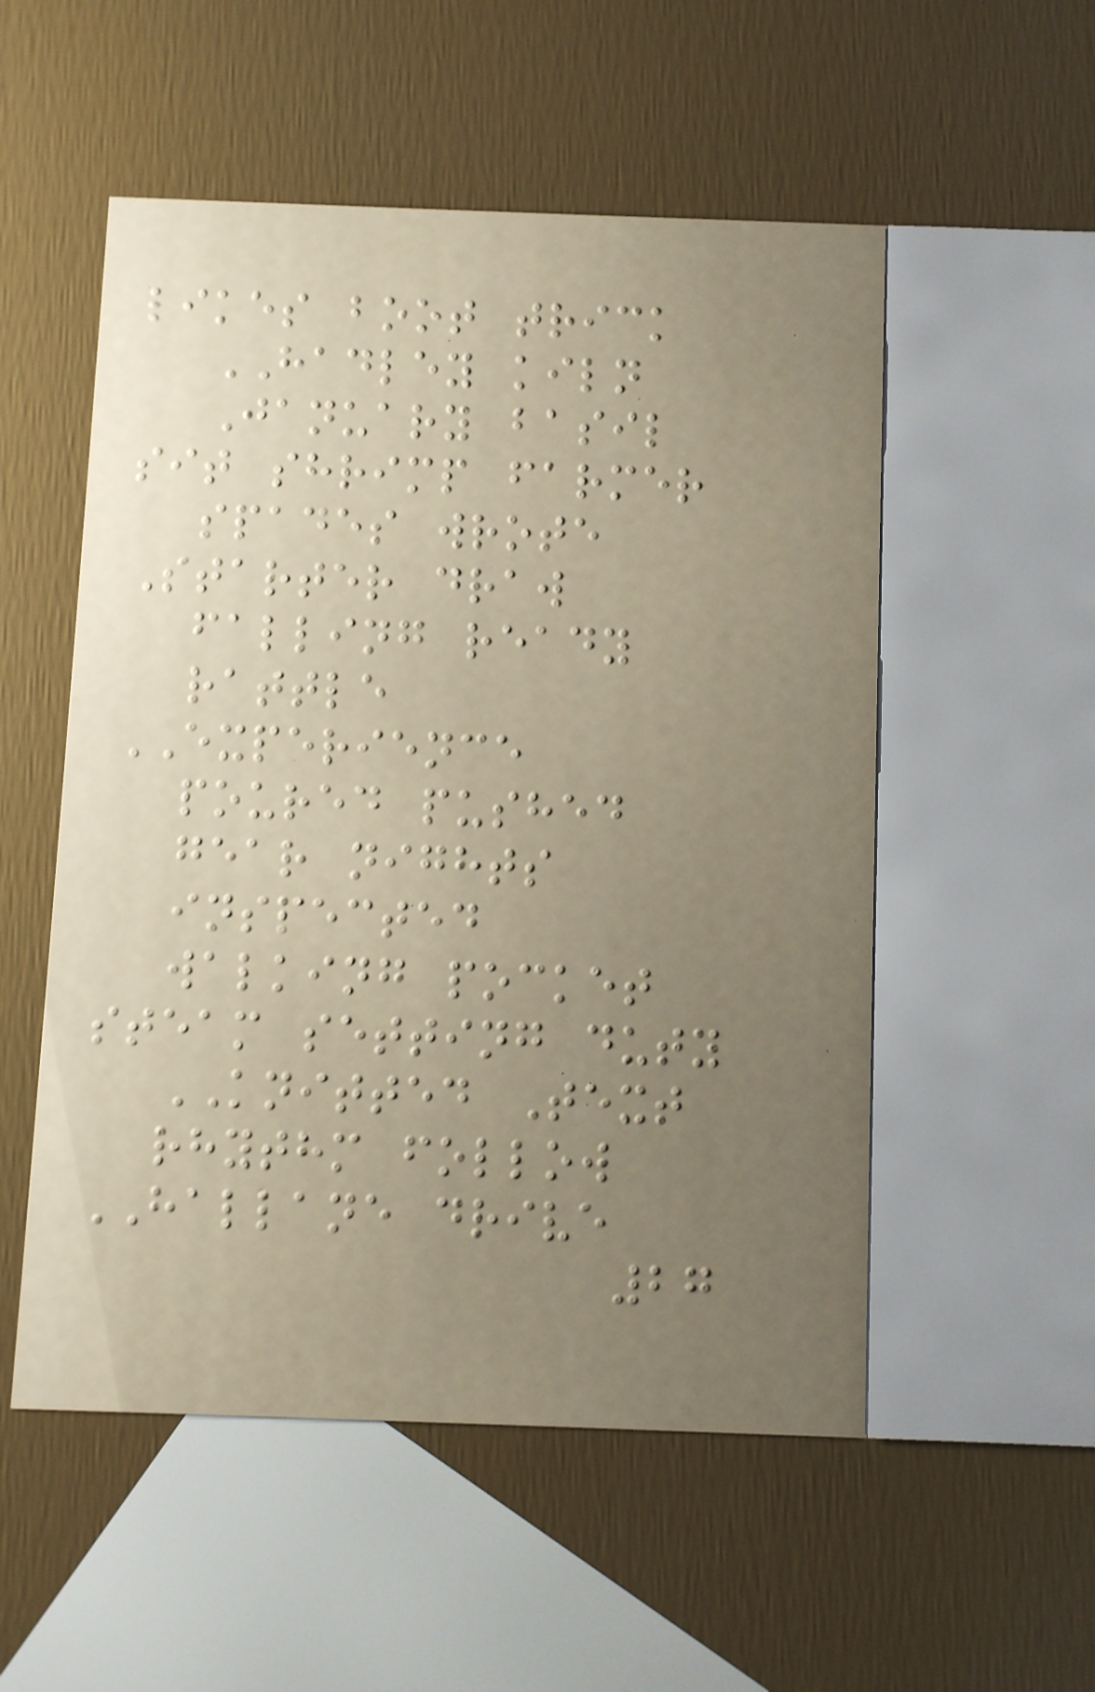likes boot trick
HADLEY kiln
January basil
sit shrimp farmer
spades wrote
Starter draw
falling ready
rattle
EXPERIENCE
poured pushed
gear nights
inspected
walking pocket
steam setting duty
KNITTED Text
rhythm follow
HALLANE drive
27
